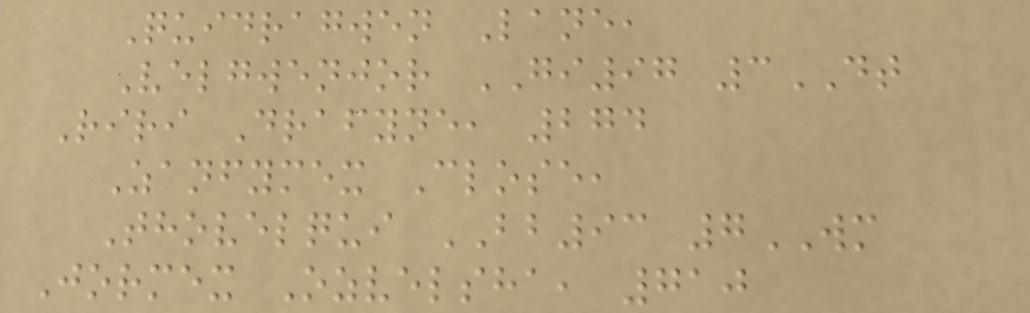Quidragwen Lane,
Velgwenjor GI97 3DT
Riri Drafyne, 274
Zanfymex Close,
Thovelqui BB93 7WM
Jormex Ozvelsha, 710
